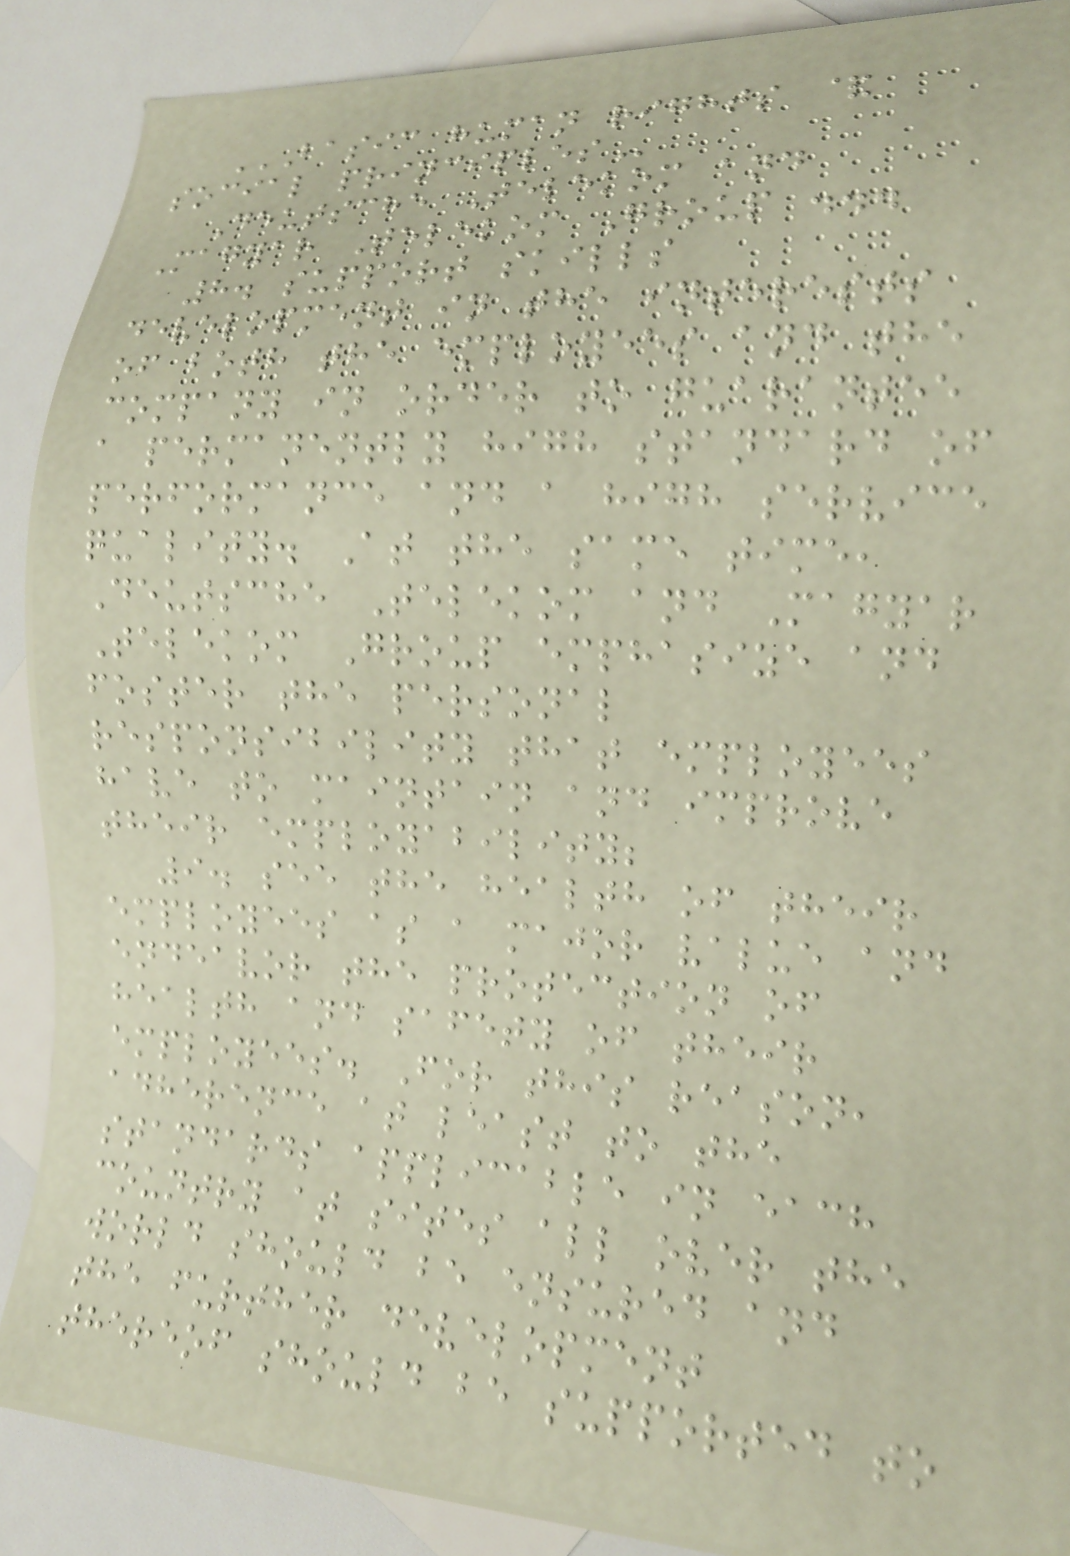BASIC HUMAN RIGHTS &
SOCIAL PRINCIPLES
Deutsche Telekom and
Magyar Telekom Group ...
8. support skills
development in the interests
of both the employees and the
company in order to guarantee
a permanently high standard of
performance and a high service
quality. At the same time,
Deutsche Telekom and Magyar
Telekom Group emphasize and
foster the personal
responsibility that employees
have to maintain and improve
their employability;
9. see the health of their
employees as a major value and
endeavor the protection of
health and safety of their
employees. For this reason,
adherence at least to the
standards applicable in each
country at sites all over the
world should be ensured and
the further development
thereof should be supported to
